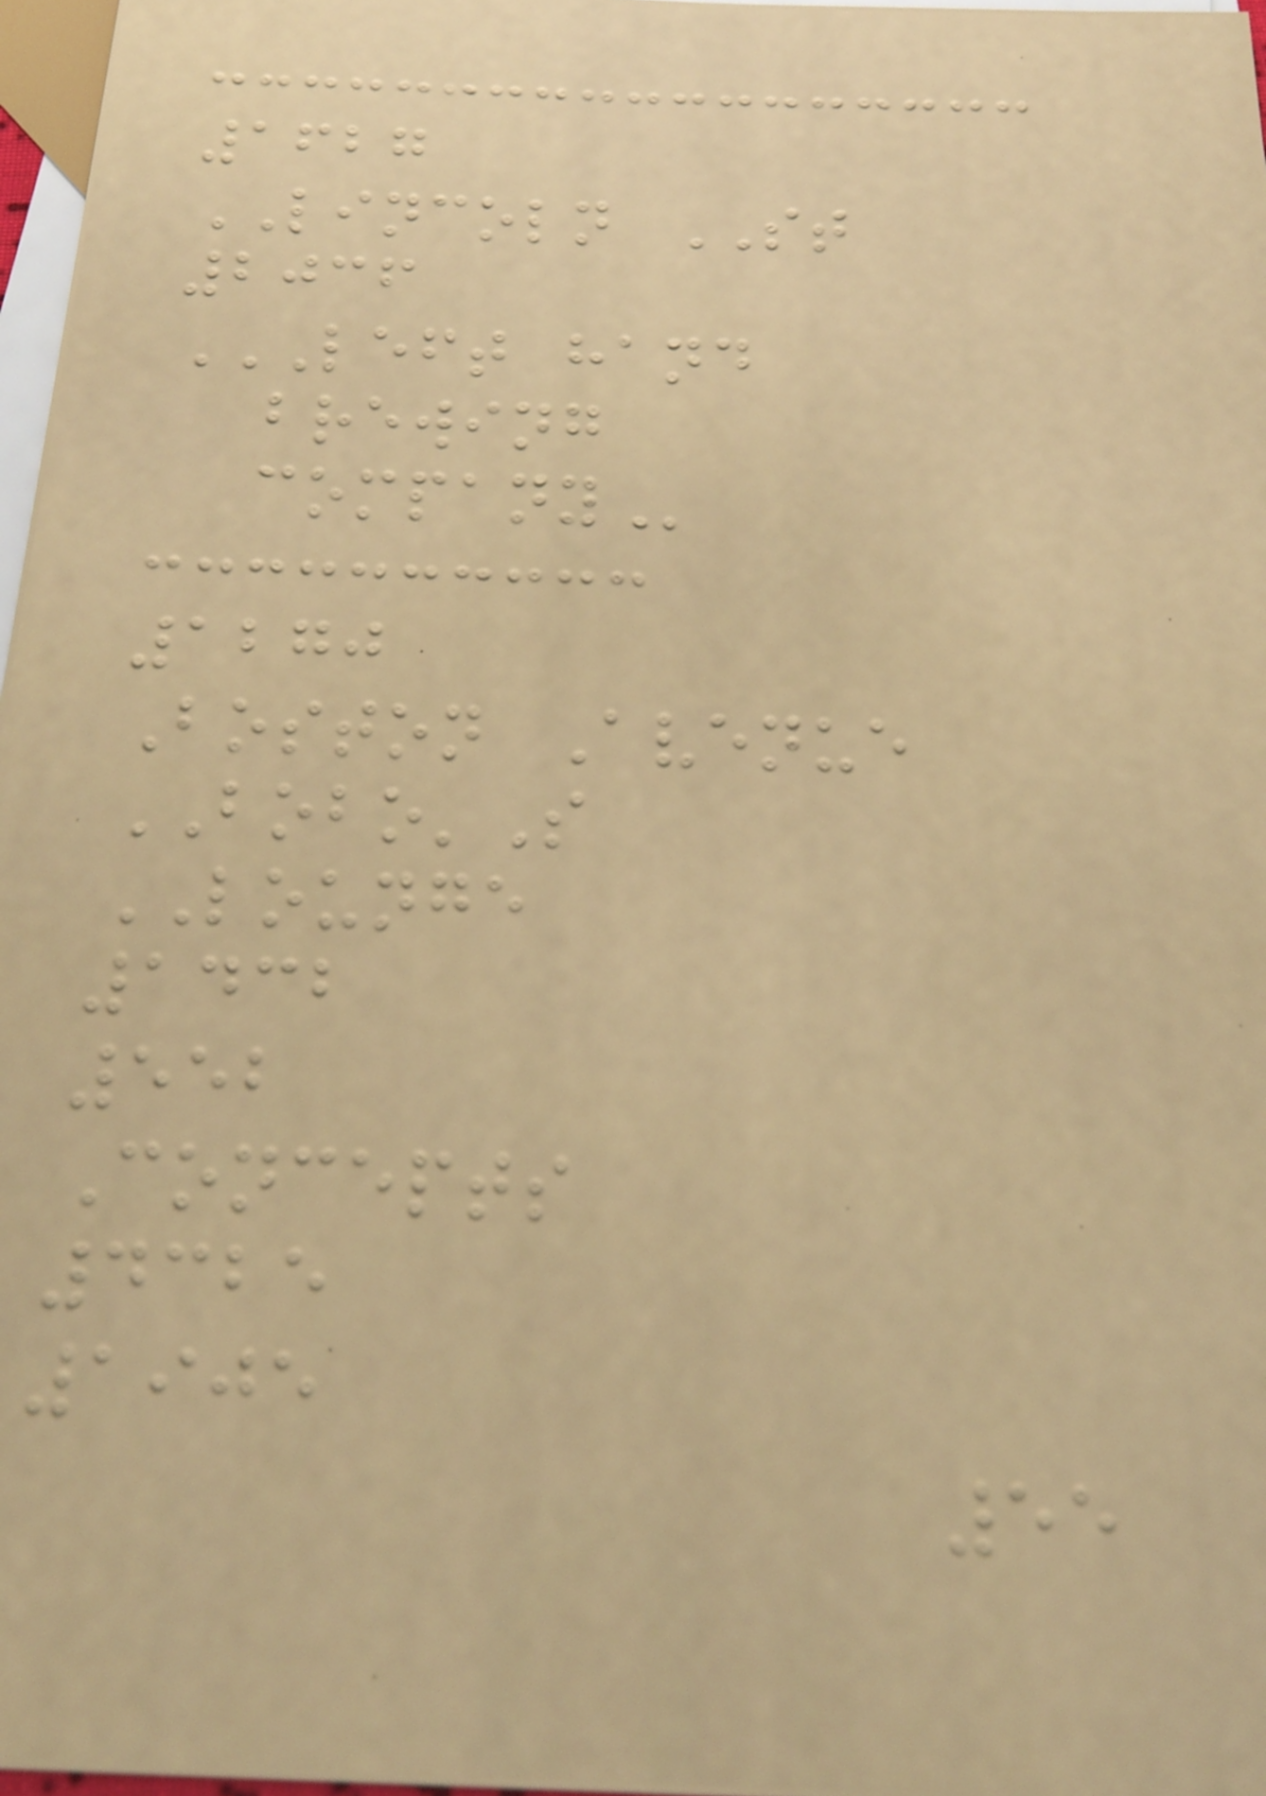1627
LINCOLN ST
2036
LEFT HAND
BREWING
COMPANY
1270
Boston Avenue
BOBO'S
LOUNGE
1432
552
Concepts
4325
1905
55
